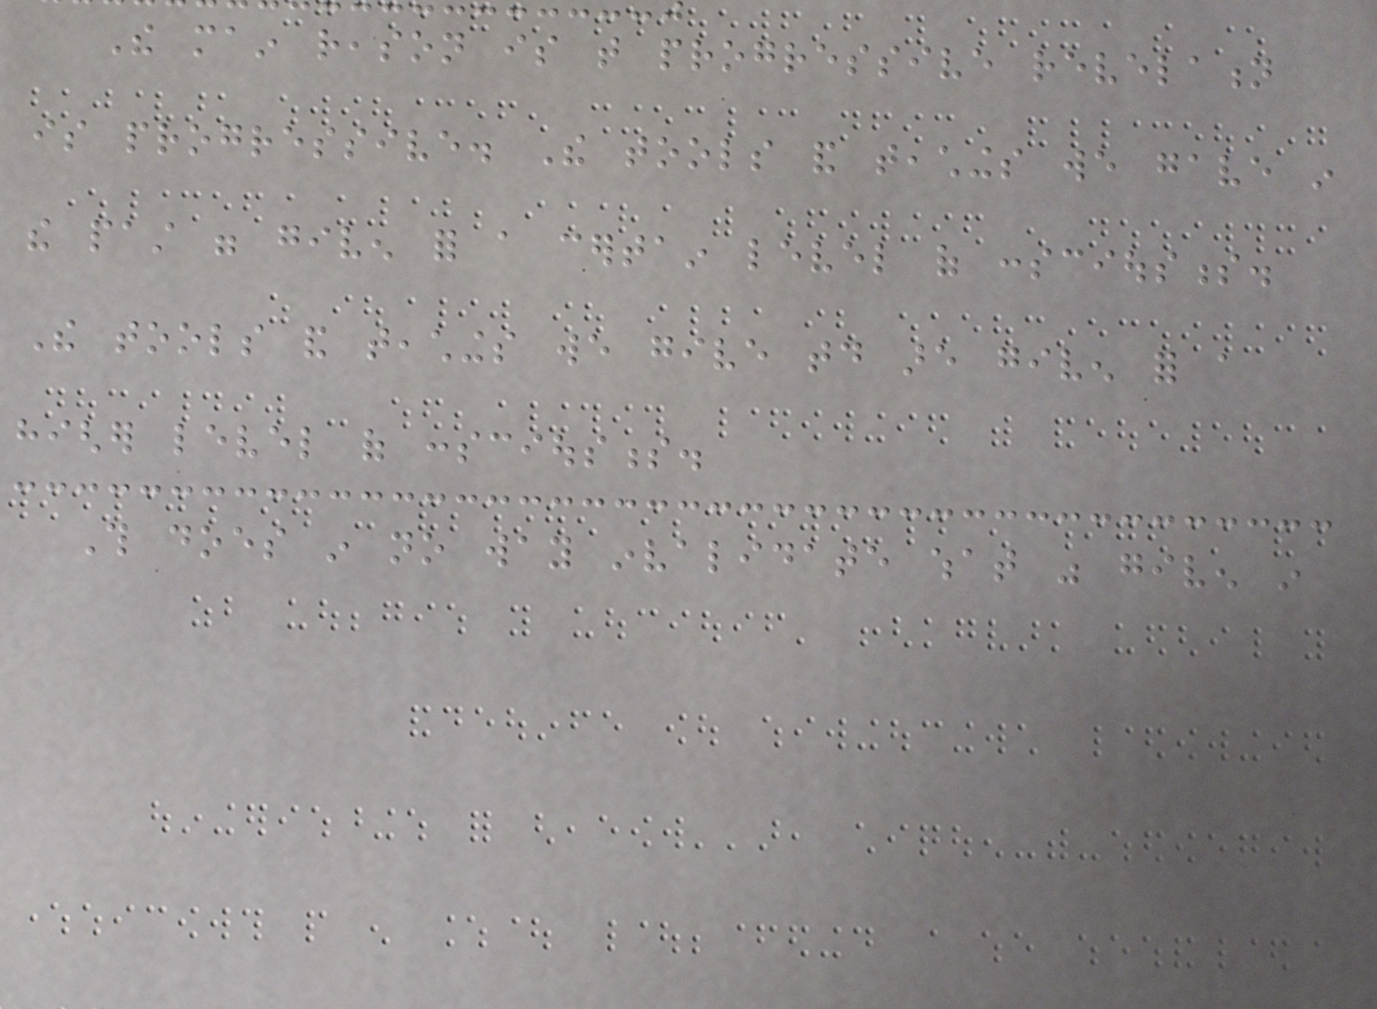The main reason is that progressive revelation
is progressive. The tools and teachings we gave in
the past were given for a certain level of consciousness.
The tools and teachings we give today are given for a
higher level of consciousness.
This does in no way invalidate what was given in
